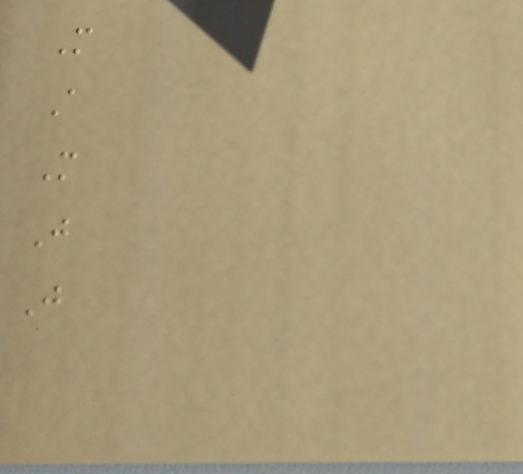M
A
M
J
J
